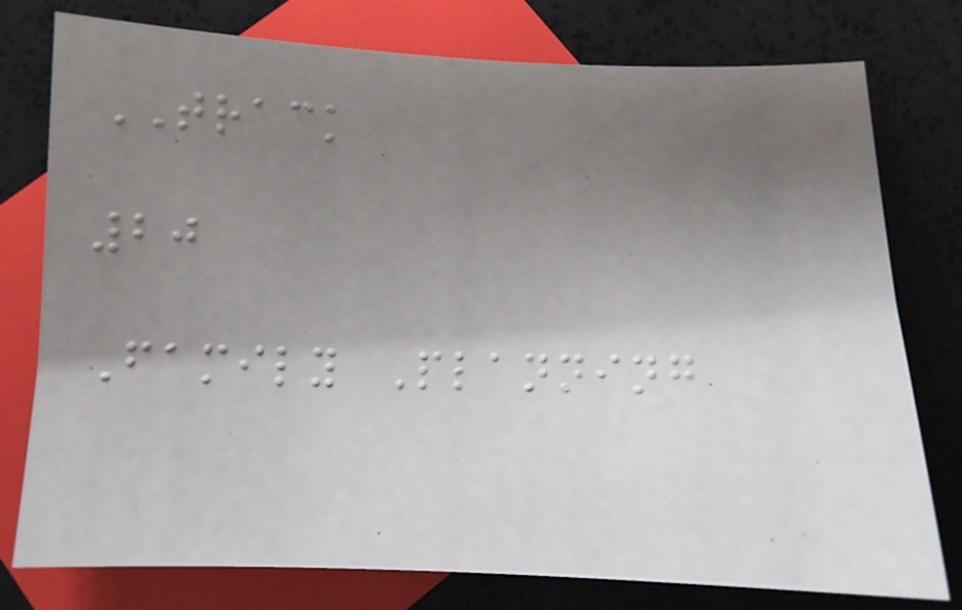TRACK
20
Family Planning
